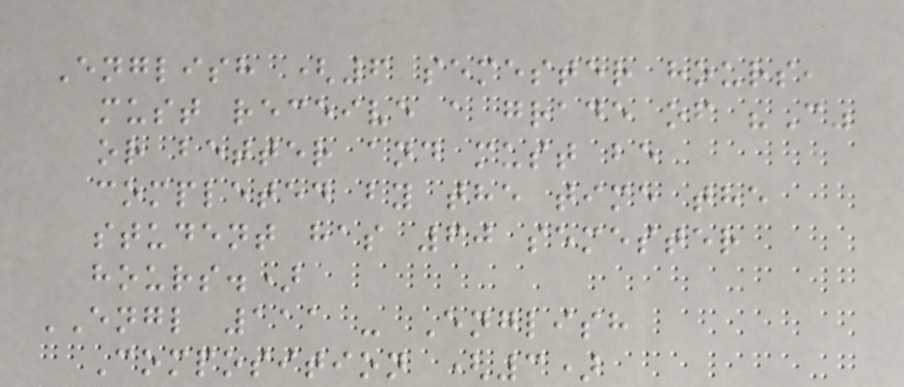English (6 semester hours,
must receive a grade of "C"
or better and must be
completed by the time the
student has 60 semester
hours.)
ENGL 111 - English
Composition (3)
